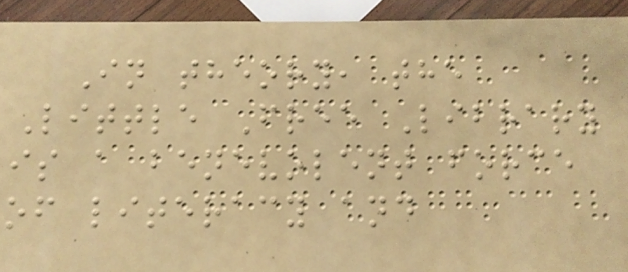In theory, the
Little Free Library
is a benevolent force
of literacy and
